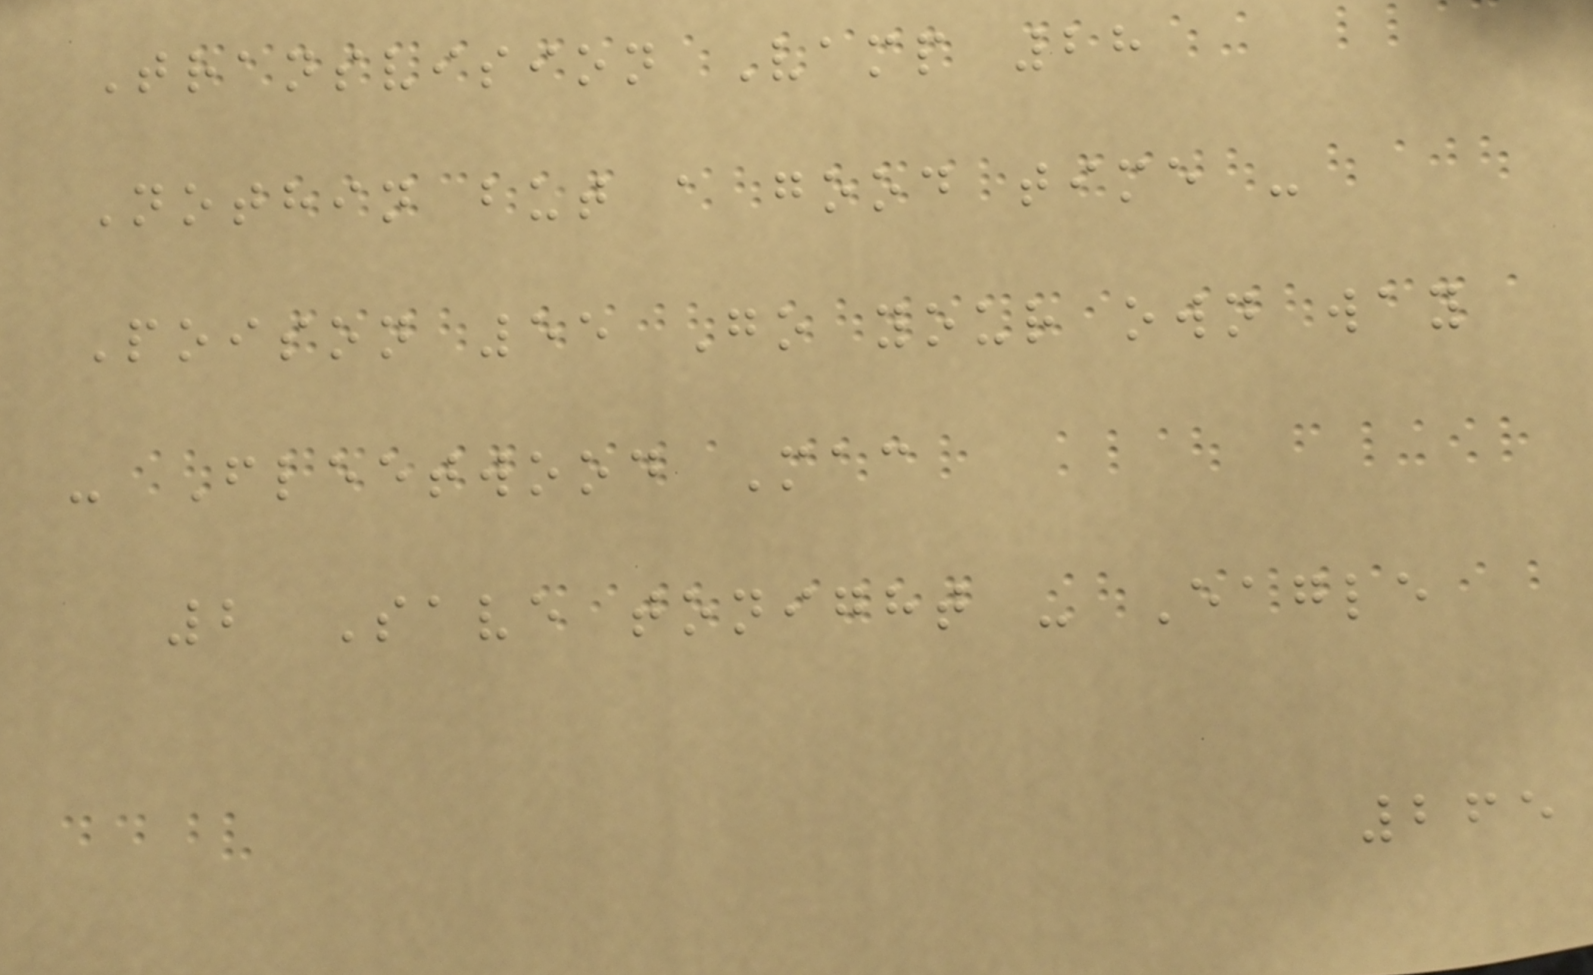Transvision Vamp 28
Nothin but a good time -
Poison 55 Go your own way
- Fleetwood Mac
2 Save tonight - Eagle
265
